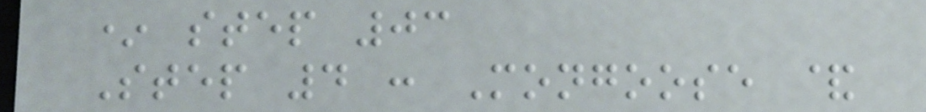* step 03
Step 4 : Mongoose &
